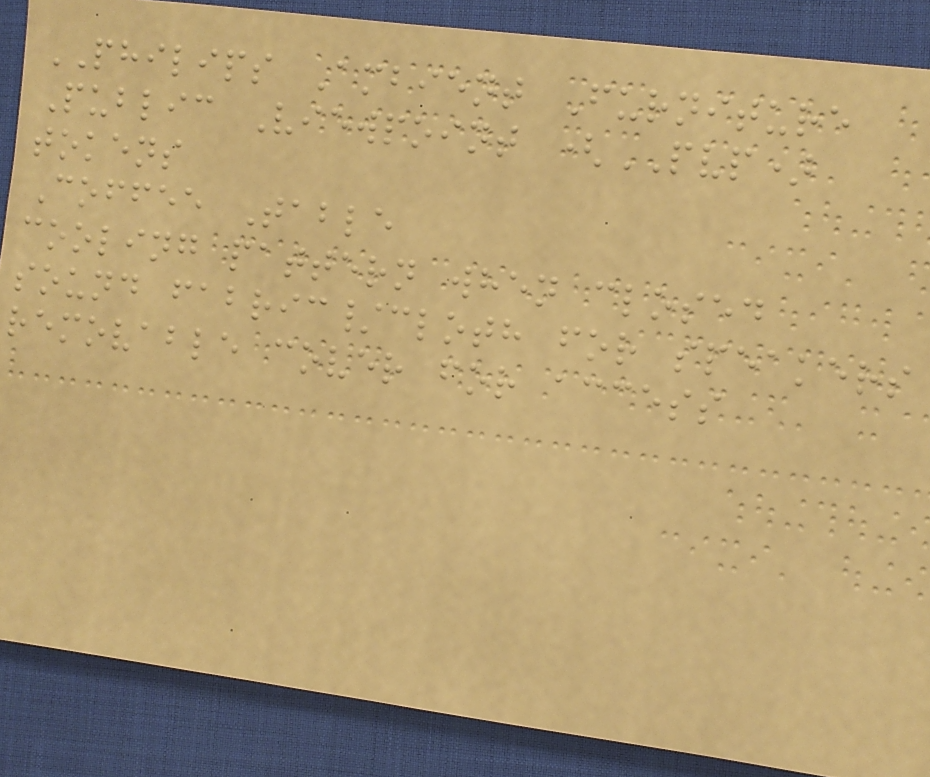PHILIPS Ambient Furniture
Public Viewpoint (PVP)
tokens
Coffee Table
cooling pattern when closed
sound fabric/cloth for speakers
removable cover for access
